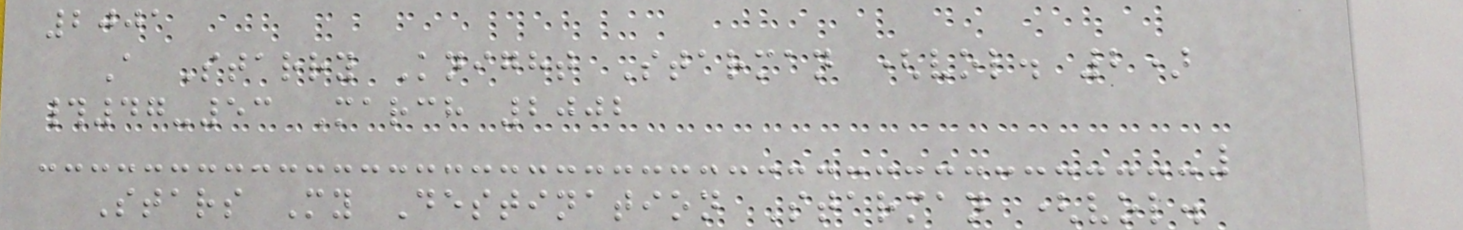2001
A Starry Knight Starman (vol. 2)
#47-53 March 2002
Stars My Destination Starman (vol.
